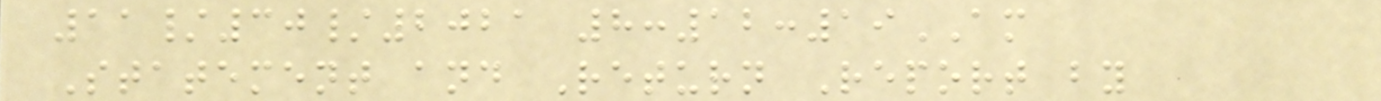11/30/2021 8:12:19AM
Statement and Return Report by
